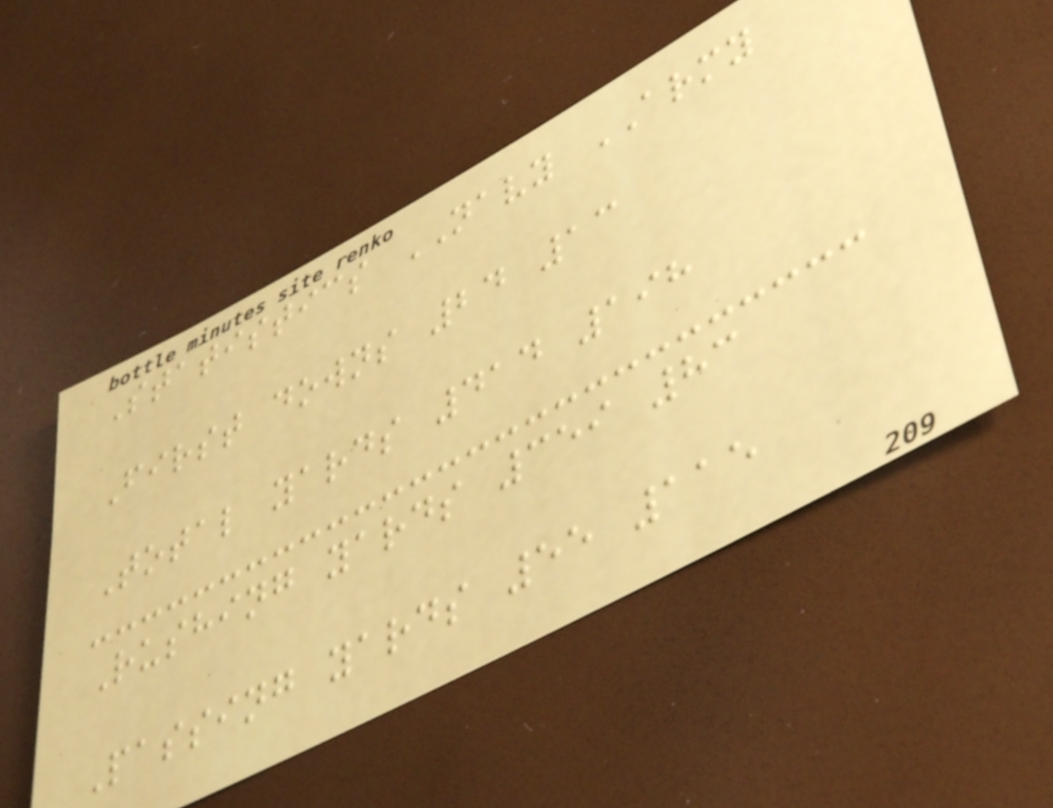Statistics NAVY ARMY
First downs 24 13
Total yards 414 198
Rushing yards 359 83
Passing yards 55 115
